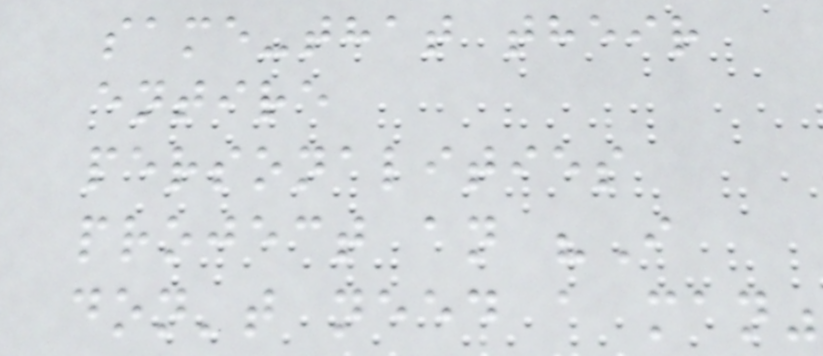same-that their
entire
personalities
project an "I
don't need a man"
